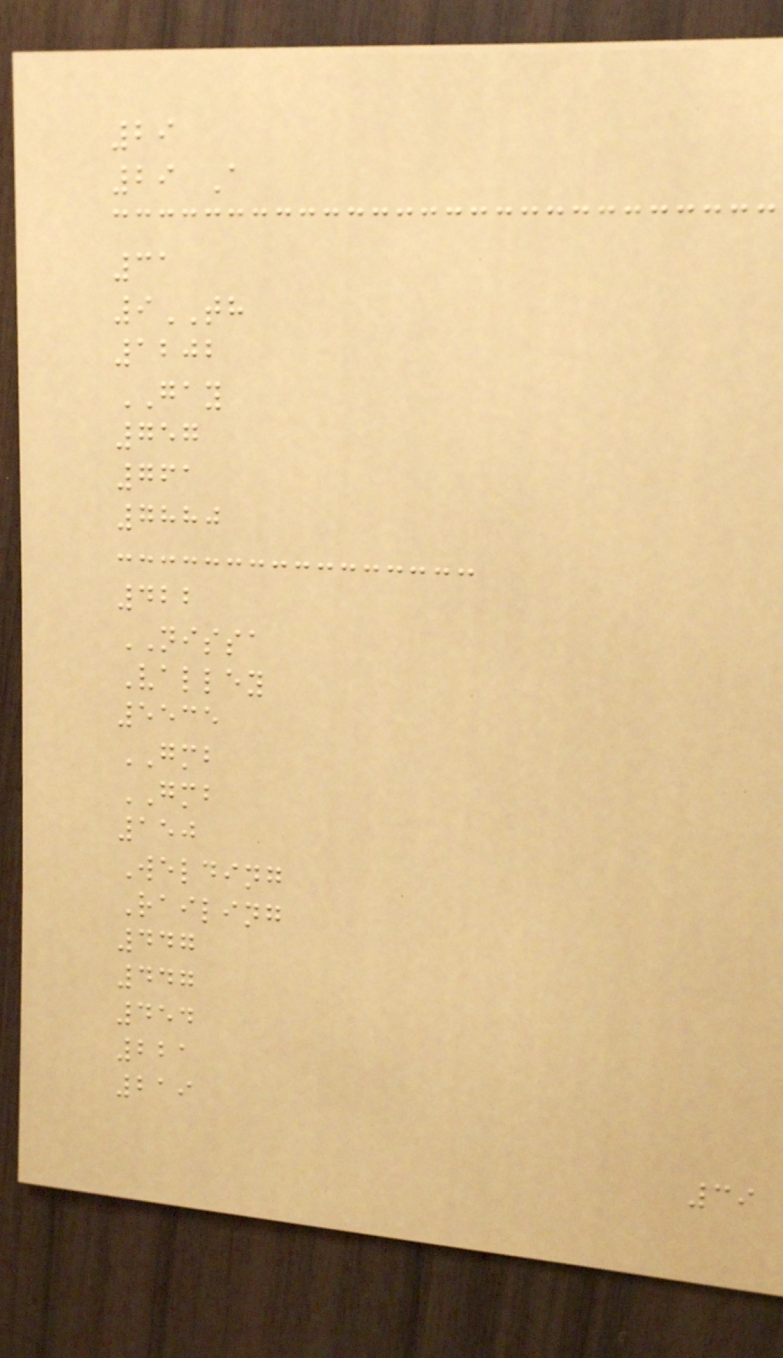29
29 A
31
9TH
1202
GAY
757
761
7880
422
NISSA
Valley
5535
GMB
GMB
150
Welding
Railing
447
447
454
221
219
39
